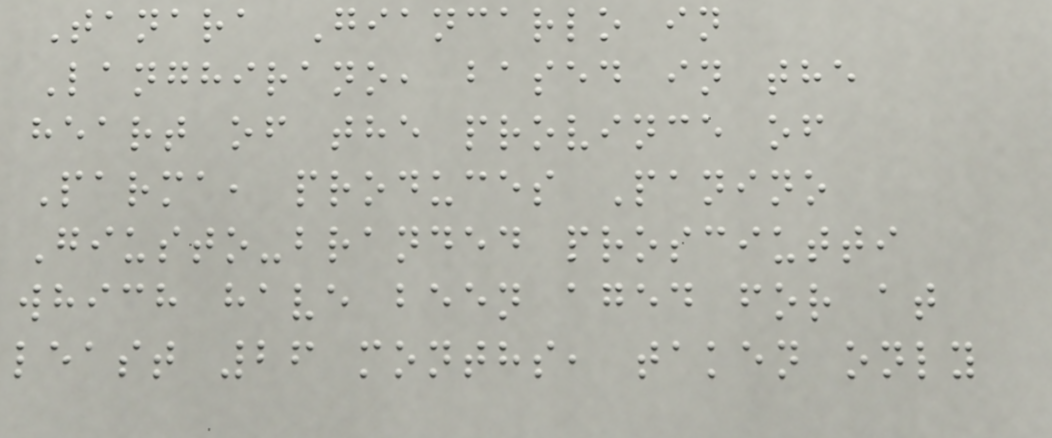Tanara Giancarlo in
Langhirano, based in the
heart of the province of
Parma, produces Panino
Giusto-branded prosciutti
which have been aged for at
least 26 months, taken only
